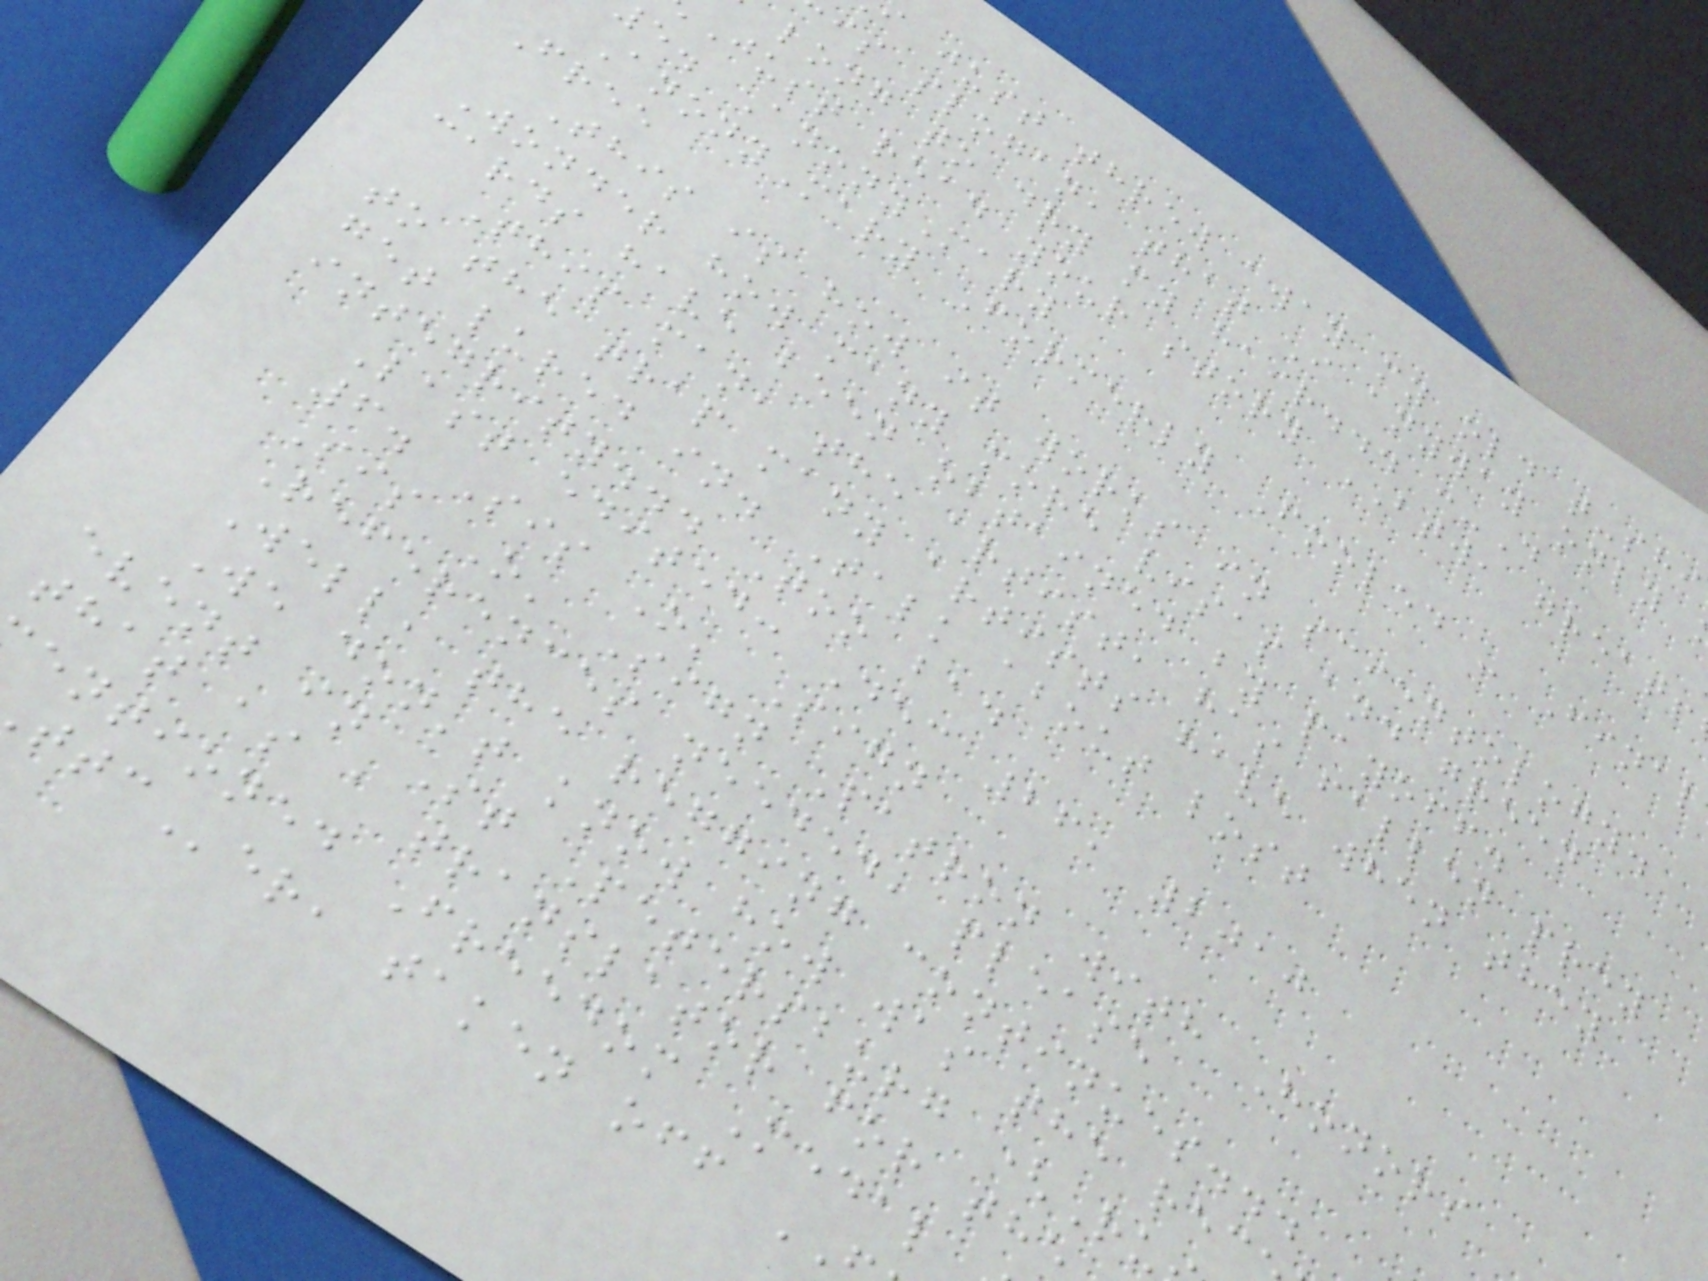i just threw away my old t-shi
is slogan, that I anyway only
long to dry my hair... :-D
Just read your story BTW, great!
e. AnonyMary
AnonyMary Formerly Fooled - Final
Free
This is how it works in scientology.
Wonder how many more visas and green
cards have been obtained by payoff.
This man, the artist, has fallen prey
to the trap many artists have when they
get lured in. Talk about lost
integrity... Too bad
Last edited: Dec 26, 2010
6. Sis O' Sign
Sis O' Sign Patron with Honors
References needed, please
Well, the regging continues...
We don't know how was the rec
event in St Petersburg (Ru
that as a translator for the
entioned Freedom Medal
er, taken off
